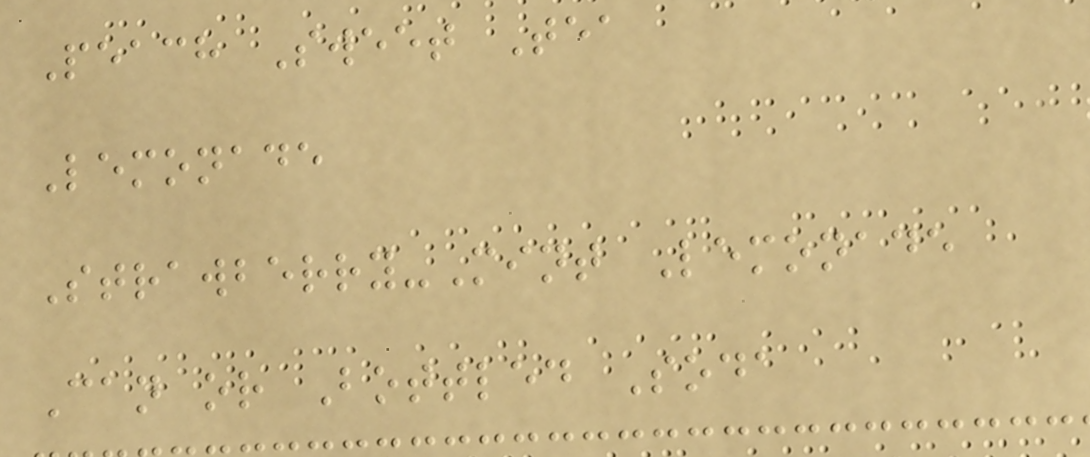Peach Sweet Tea
Lemonade
Strawberry-Mint Lemonade
Can or Bottled Soda
